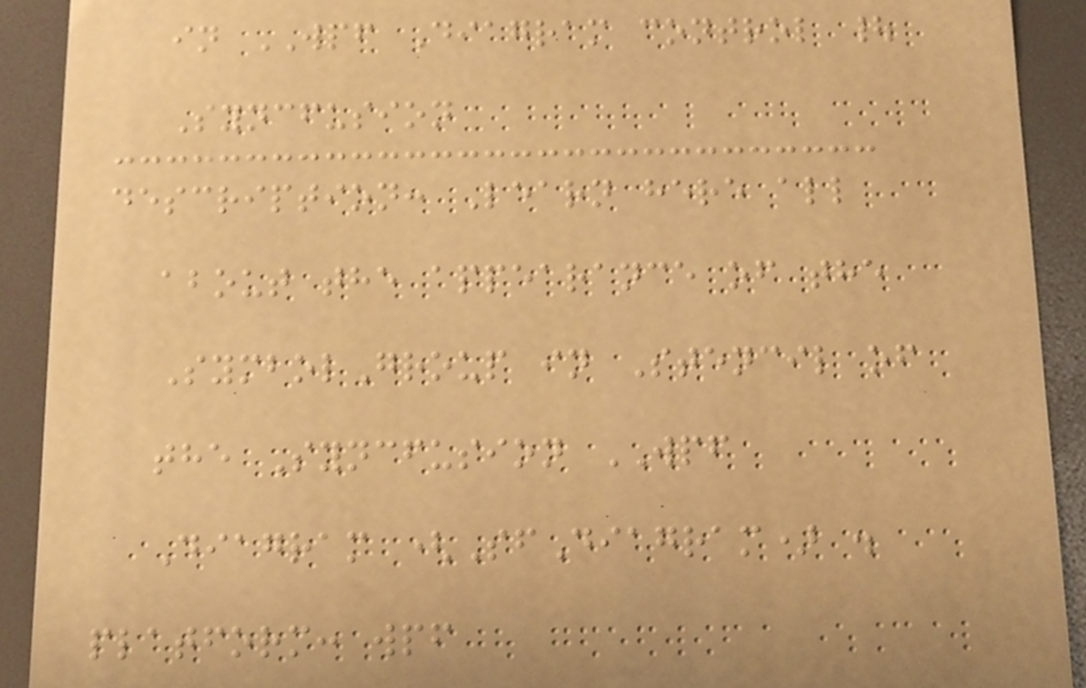in WPF Diagram control |
Syncfusion
description: Learn here all
about the appearance of the
SymbolGroup in Stencil of
the Syncfusion WPF
Diagram (SfDiagram) .
platform: wpf
